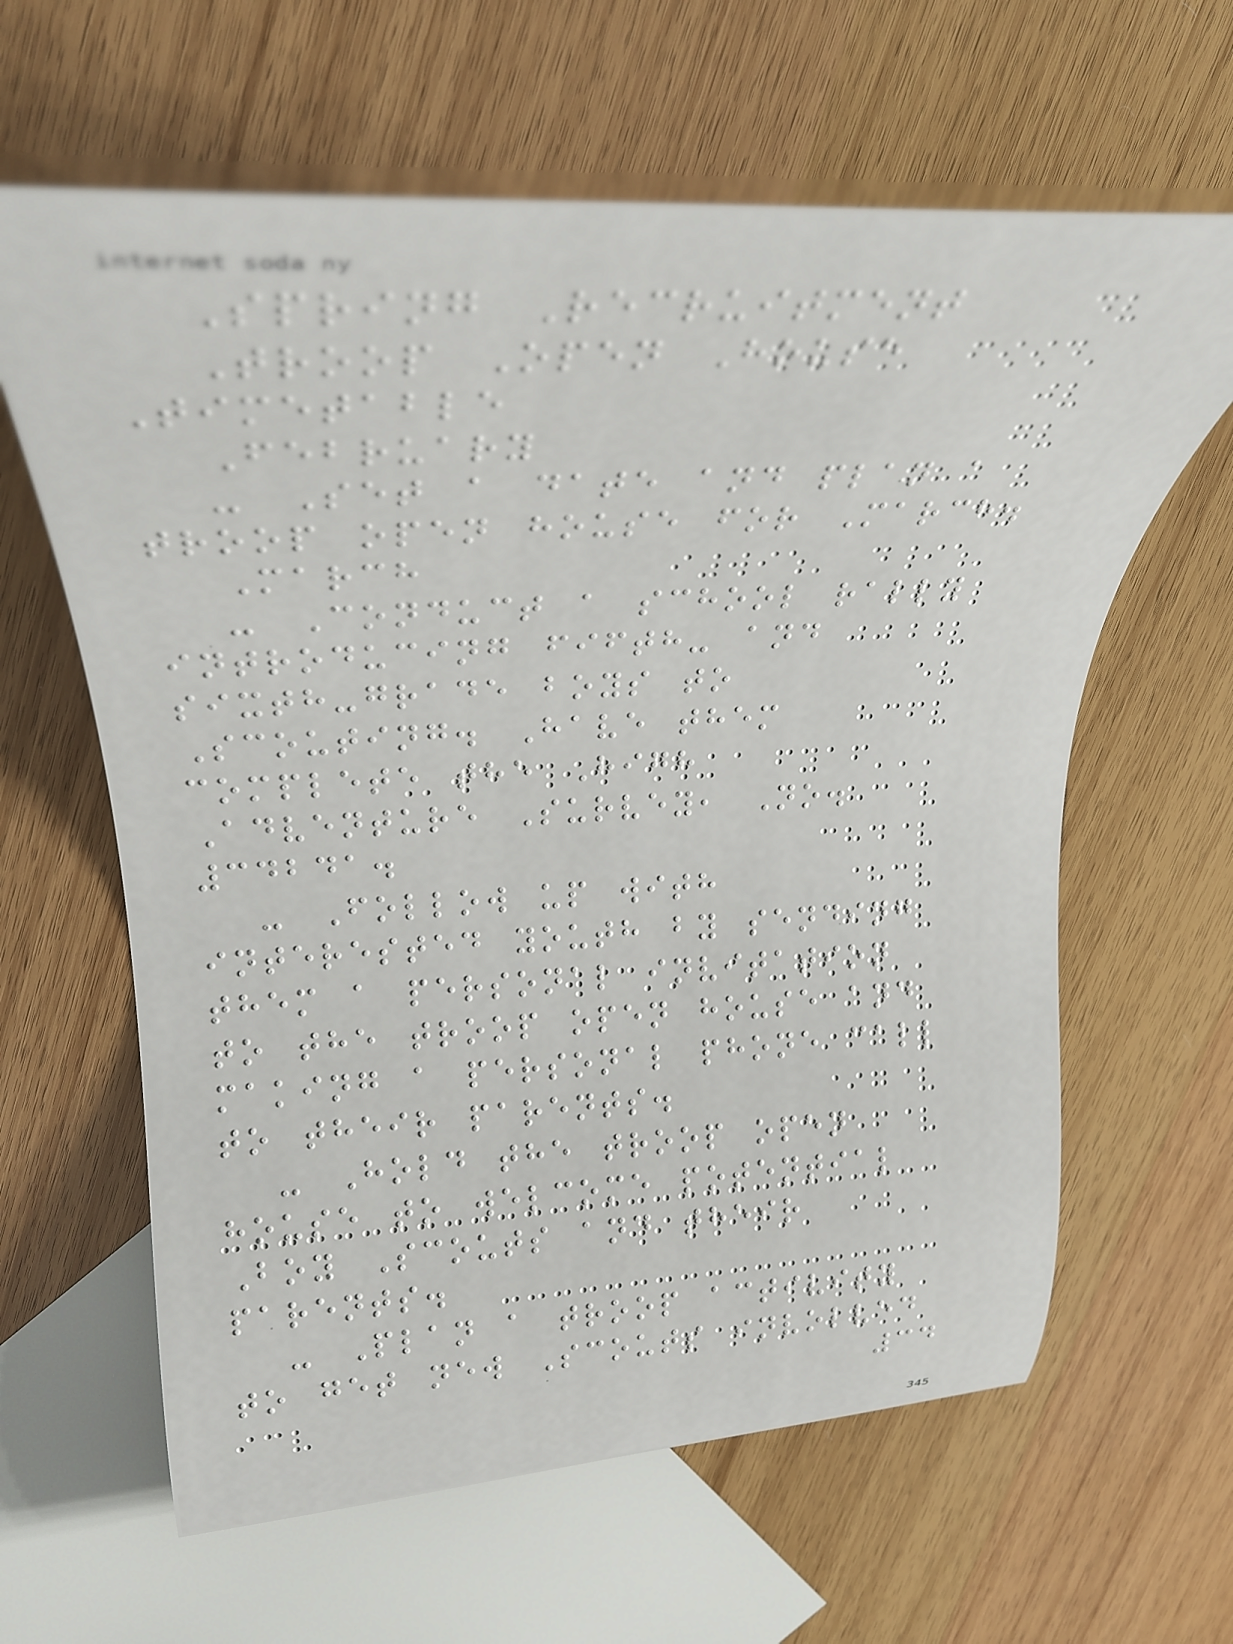Spring Recruitment
Troop Open House
Timetable
February
- Set a date and plan a
troop open house for March.
March
- Conduct a school rally
introducing fifth- and
sixth-grade boys to
Scouting. Have them
complete the High
Adventure Survey, No.
34241.
- Follow up with
interested youth by sending
them a personal invitation
to the troop open house and
making a personal phone call
to their parents.
- Hold the troop open
house to welcome potential
Boy Scouts and their
parents.
- Plan a troop activity
to get new Scouts involved
34
